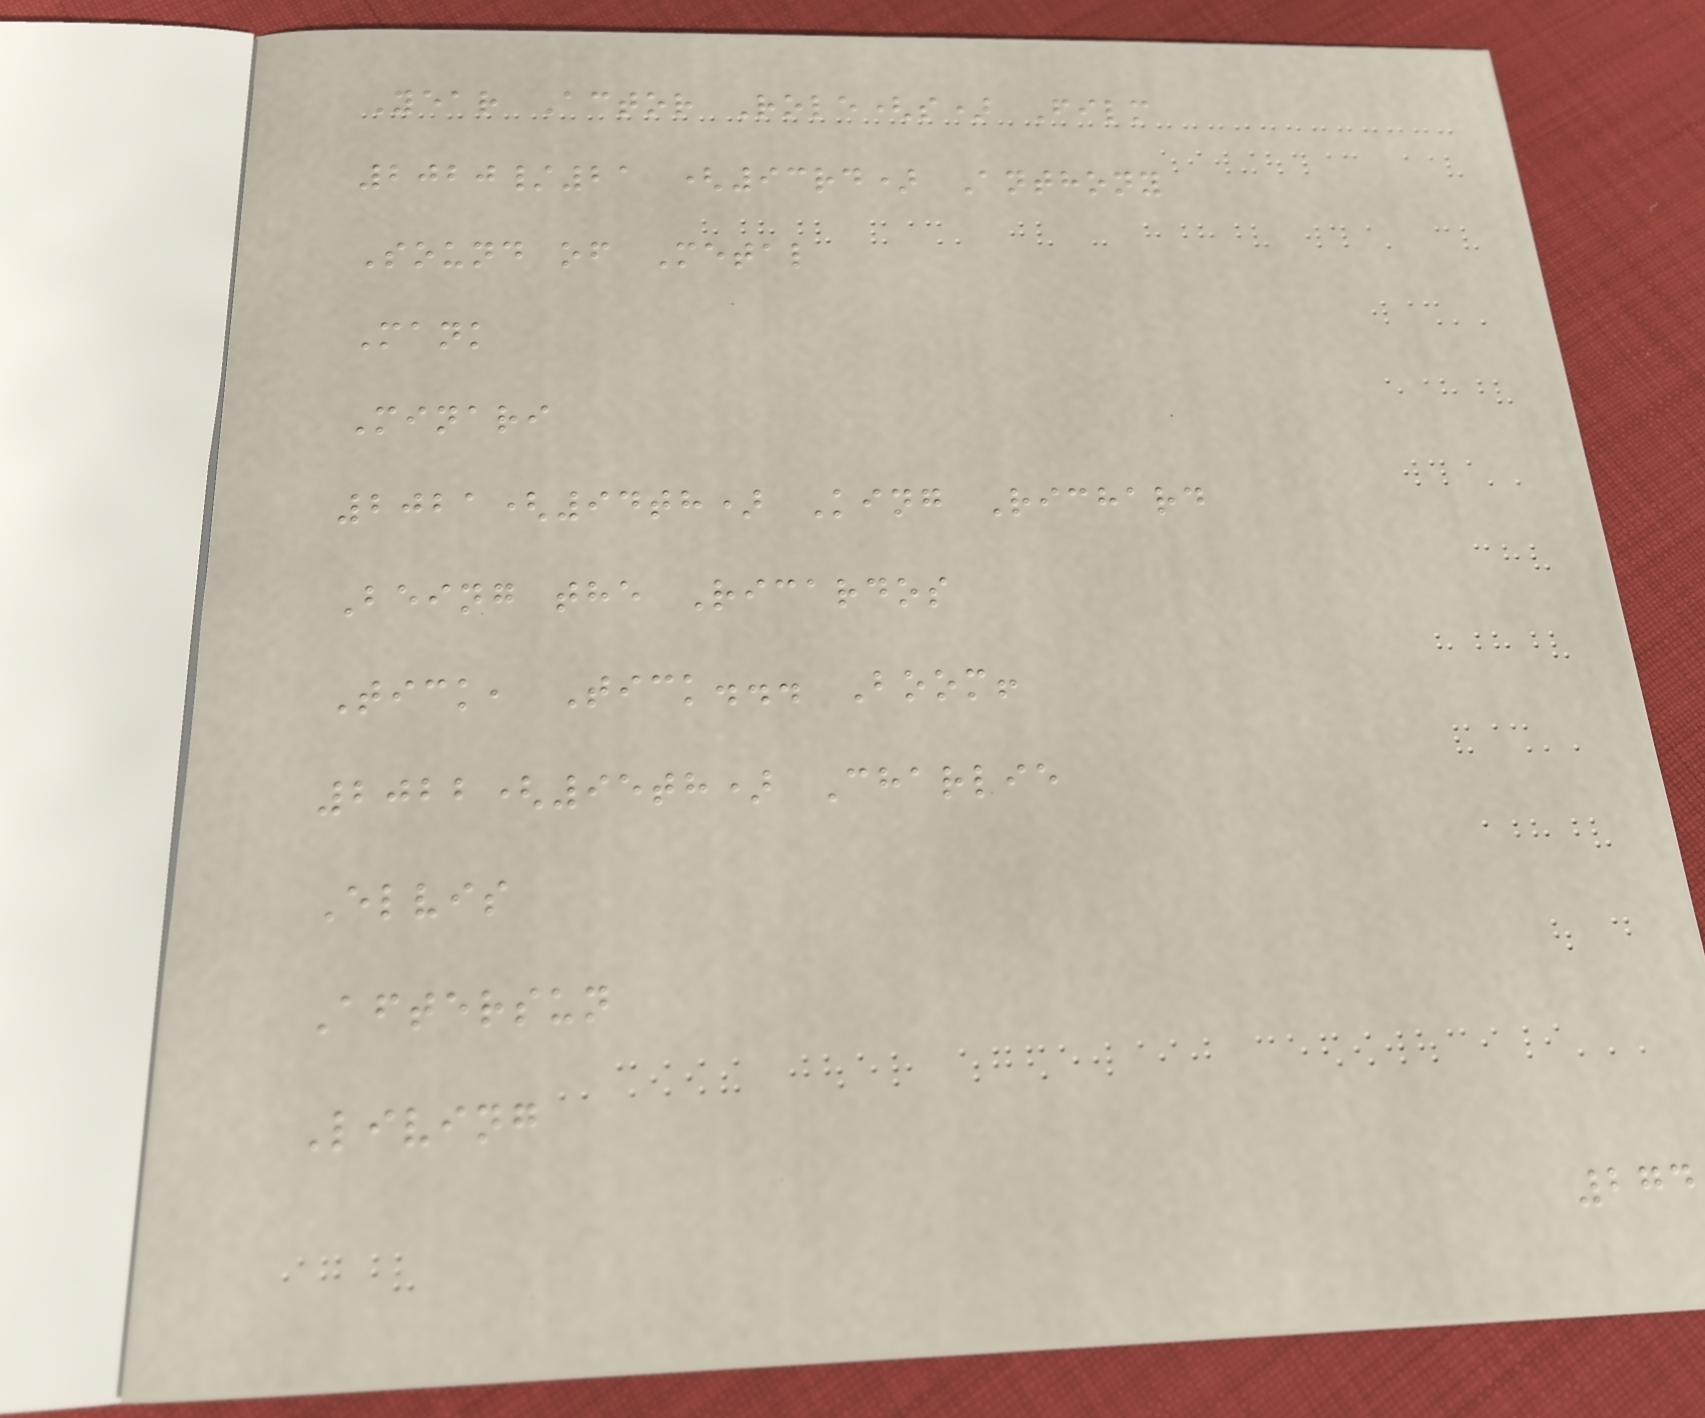Year Actor Role(s) Film
2020/21 (93rd) Anthony
Sound of Metal
Mank
Minari
2021(94th) King Richard
Being the Ricardos
Tick, Tick... Boom!
2022(95th) Charlie
Elvis
Aftersun
Living
274
